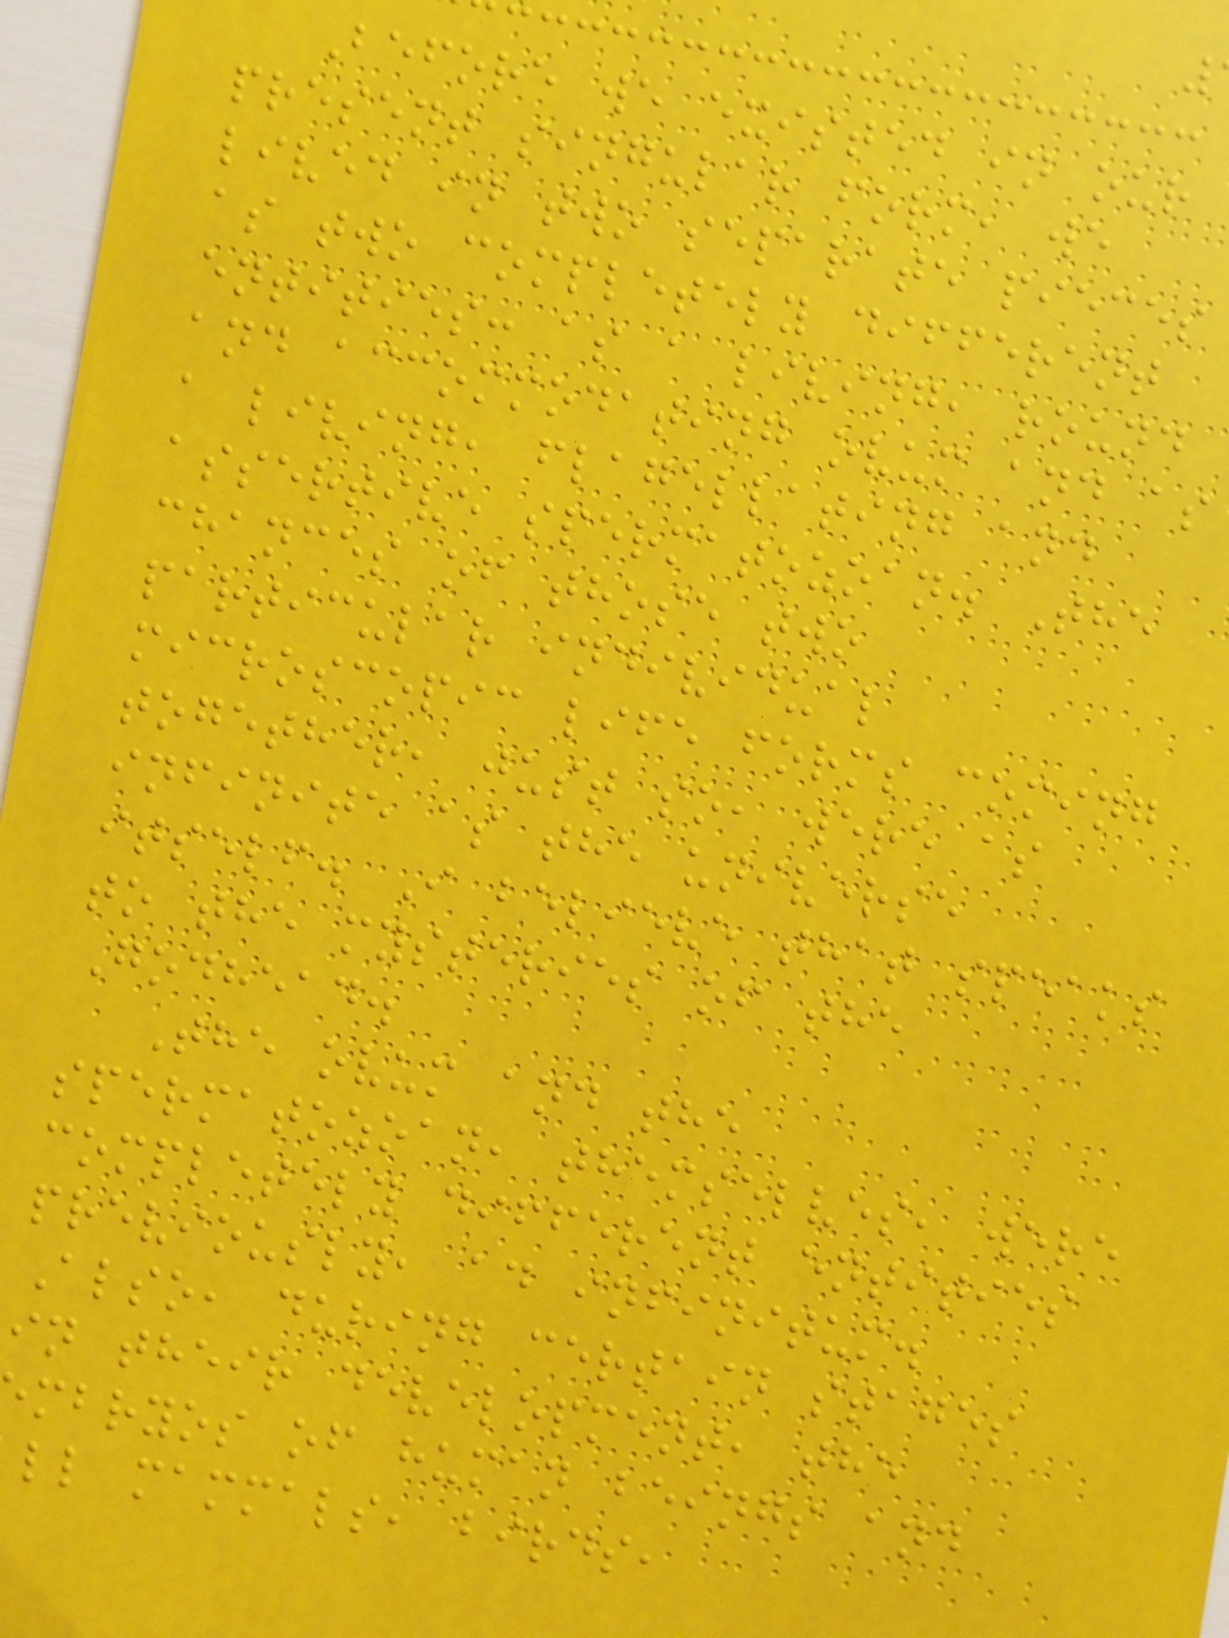Before we existed in our
present singular form, we
lived in two separate pieces
as two completely different
entities: as a living, round
and accommodating ovum and as
a living, flagellating and
assertive spermatozoan. The
chances of those two
particular individual
microscopic life forms coming
together, just so, were as
infinite as the universe
itself. I believe that speaks
to the mysteries of the
Godhead.
The ovum and the
spermatozoan, themselves, were
completely different entities
previously, ad infinitum.
Also, during certain stages
in their development, the
mbryos of human beings and
ll mammals, birds,
